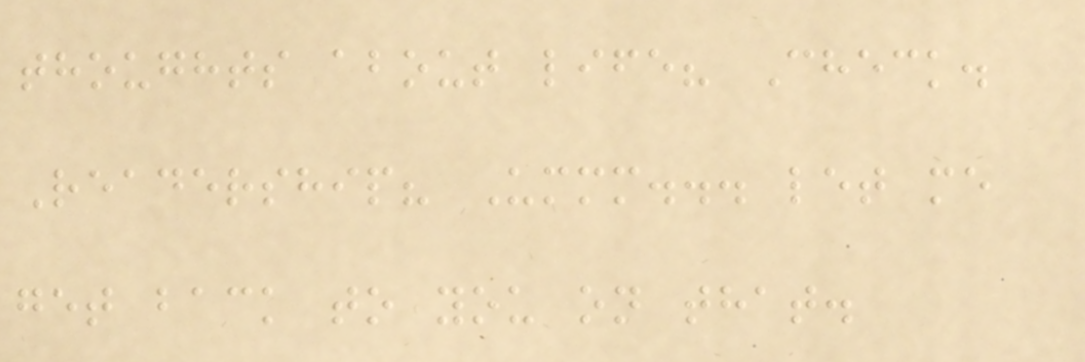thoughts about life? Check.
Readership? Ummm... let me
get back to you on that.
